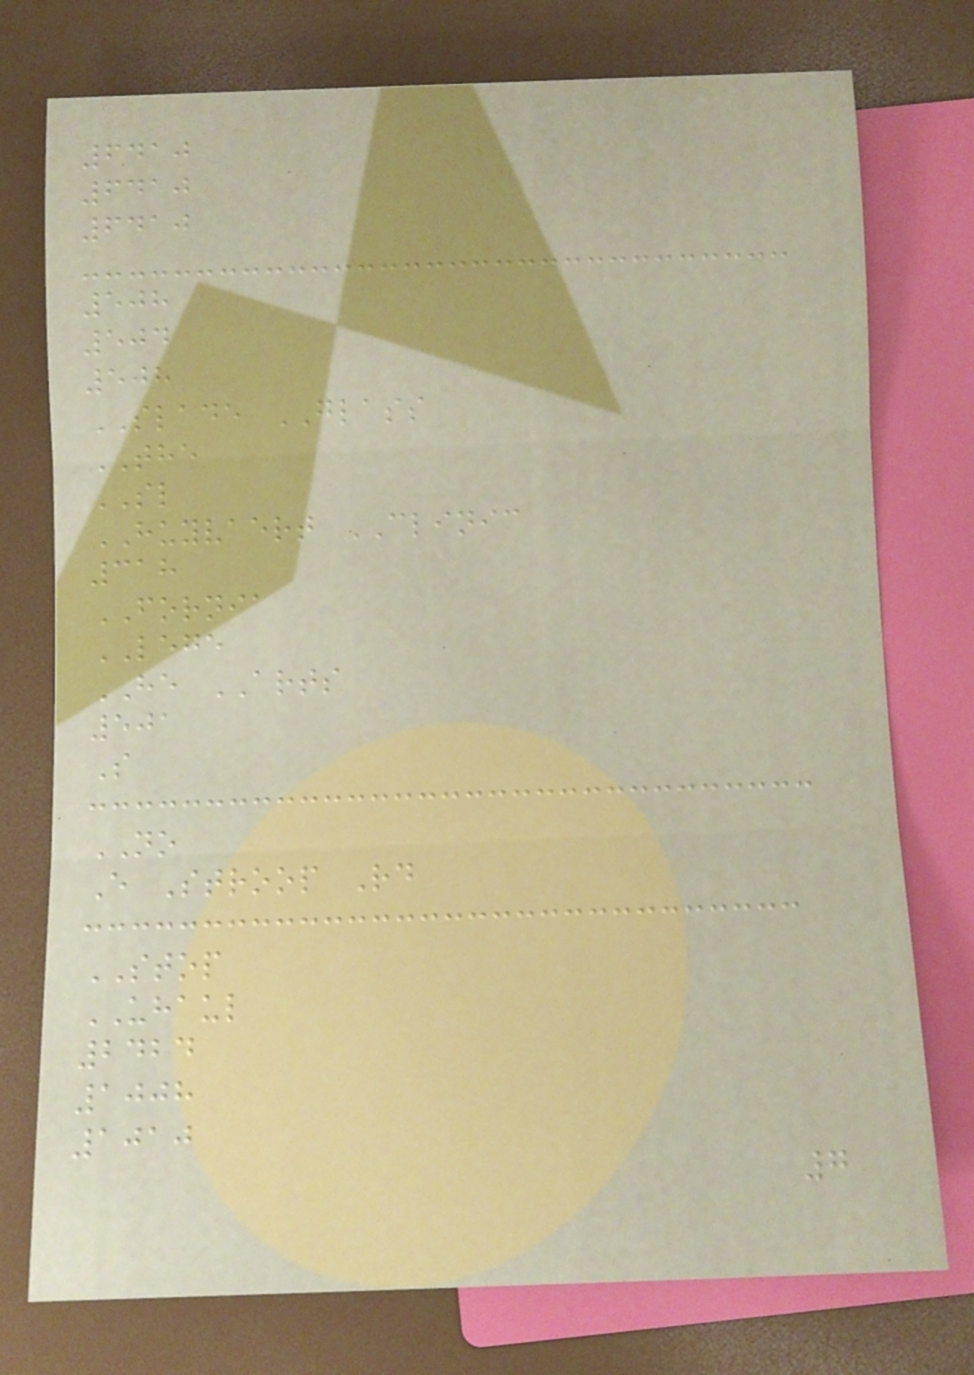6410
6410
6410
508
504
508
SLADE GLASS
THE
SL
HUYVAERT CLINIC
318
FORNIA
LEGE
HE ARTS
501
S
NO
E Stroop Rd
STOP
UHAUL
2424
1008
1010
7
